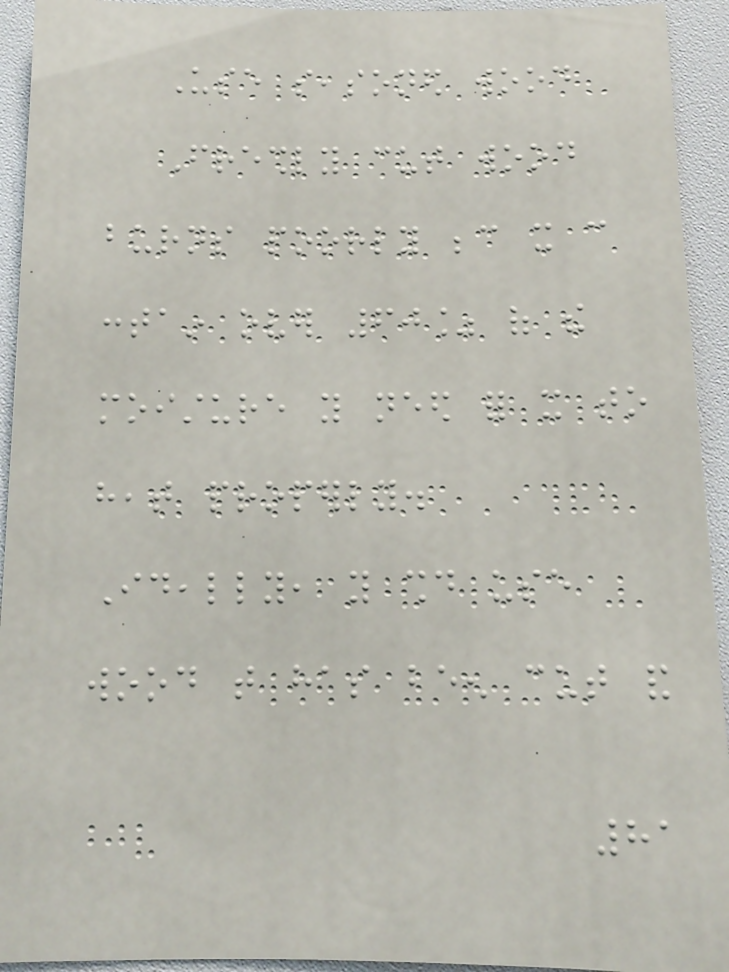Use seasoned wood
Freshly cut wood
burns poorly because it can
contain over 60% of the
moisture you need for it to
heat properly.
Ideally, you should use
wood that has been cut and
81
